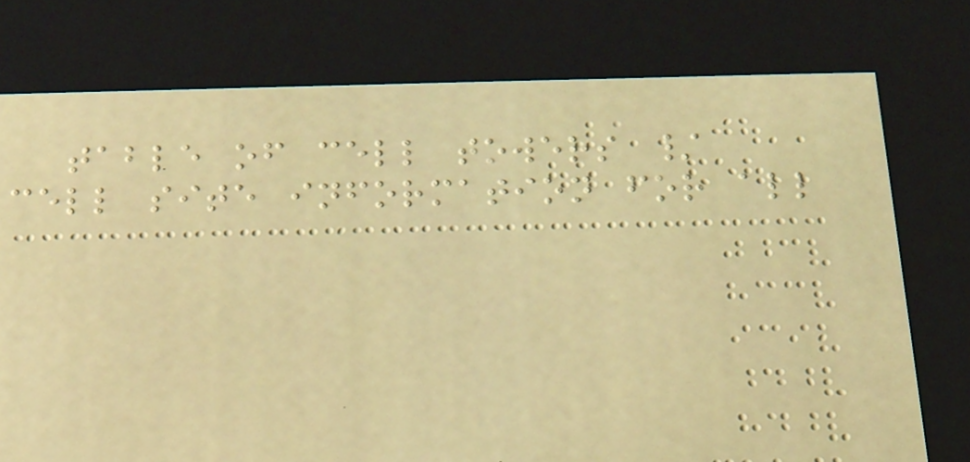table of cell towers /
cell site information for all
